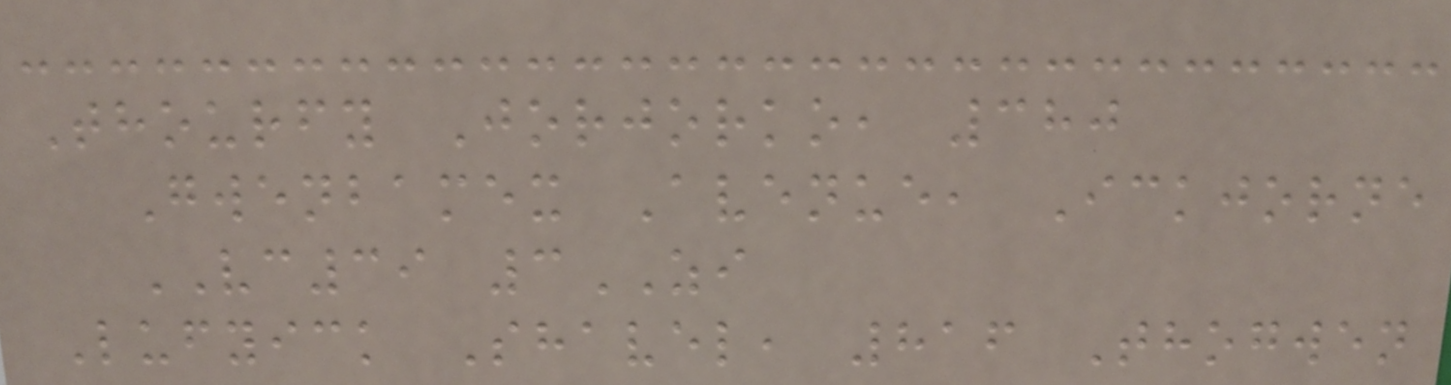Thourfy Jorjorko, 380
Gwenbamex Avenue, Ickjorne
VC39 3ZI
Lufyick Shavel, 816 Thogwen
